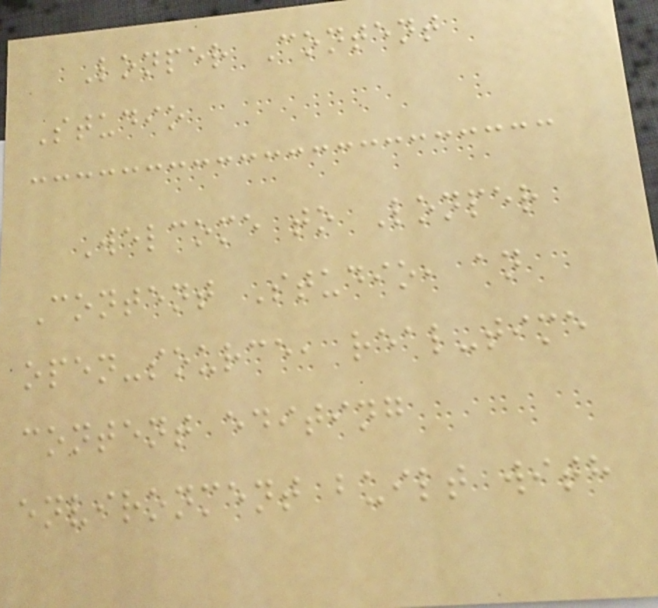Lonper Content
Studio
Welcome to Lonper
Content Studio, an
open-source, real-time
content editing
environment built with
